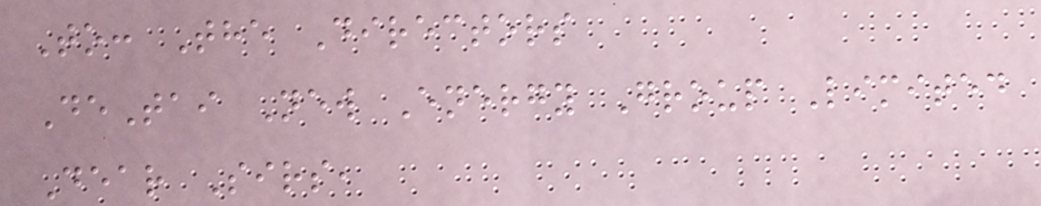To: The Directors
DeTai New Energy Group Limited
Dear Sirs,
